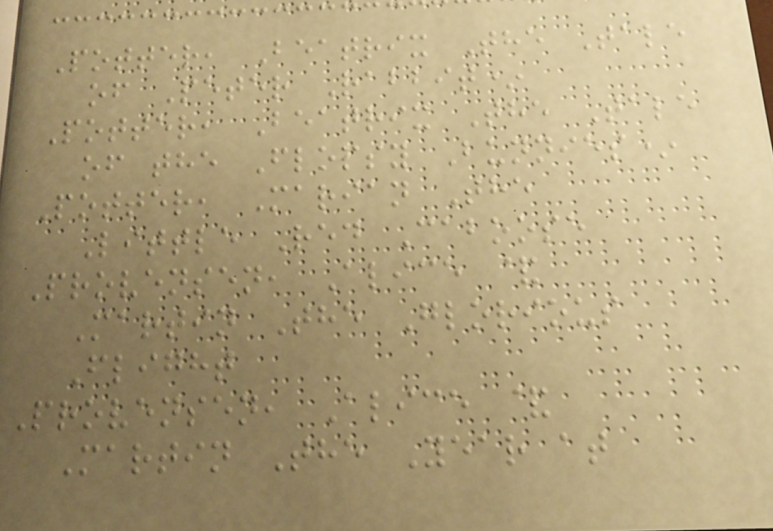Potter, Beatrix The Tale
of Peter Rabbit*
Potter, Beatrix The Tale
of the Flopsy Bunnies*
Potter, Marian The
Little Red Caboose
Provensen, Alice &
Martin The Glorious
Flight
Provensen, Alice &
Martin The Year at
